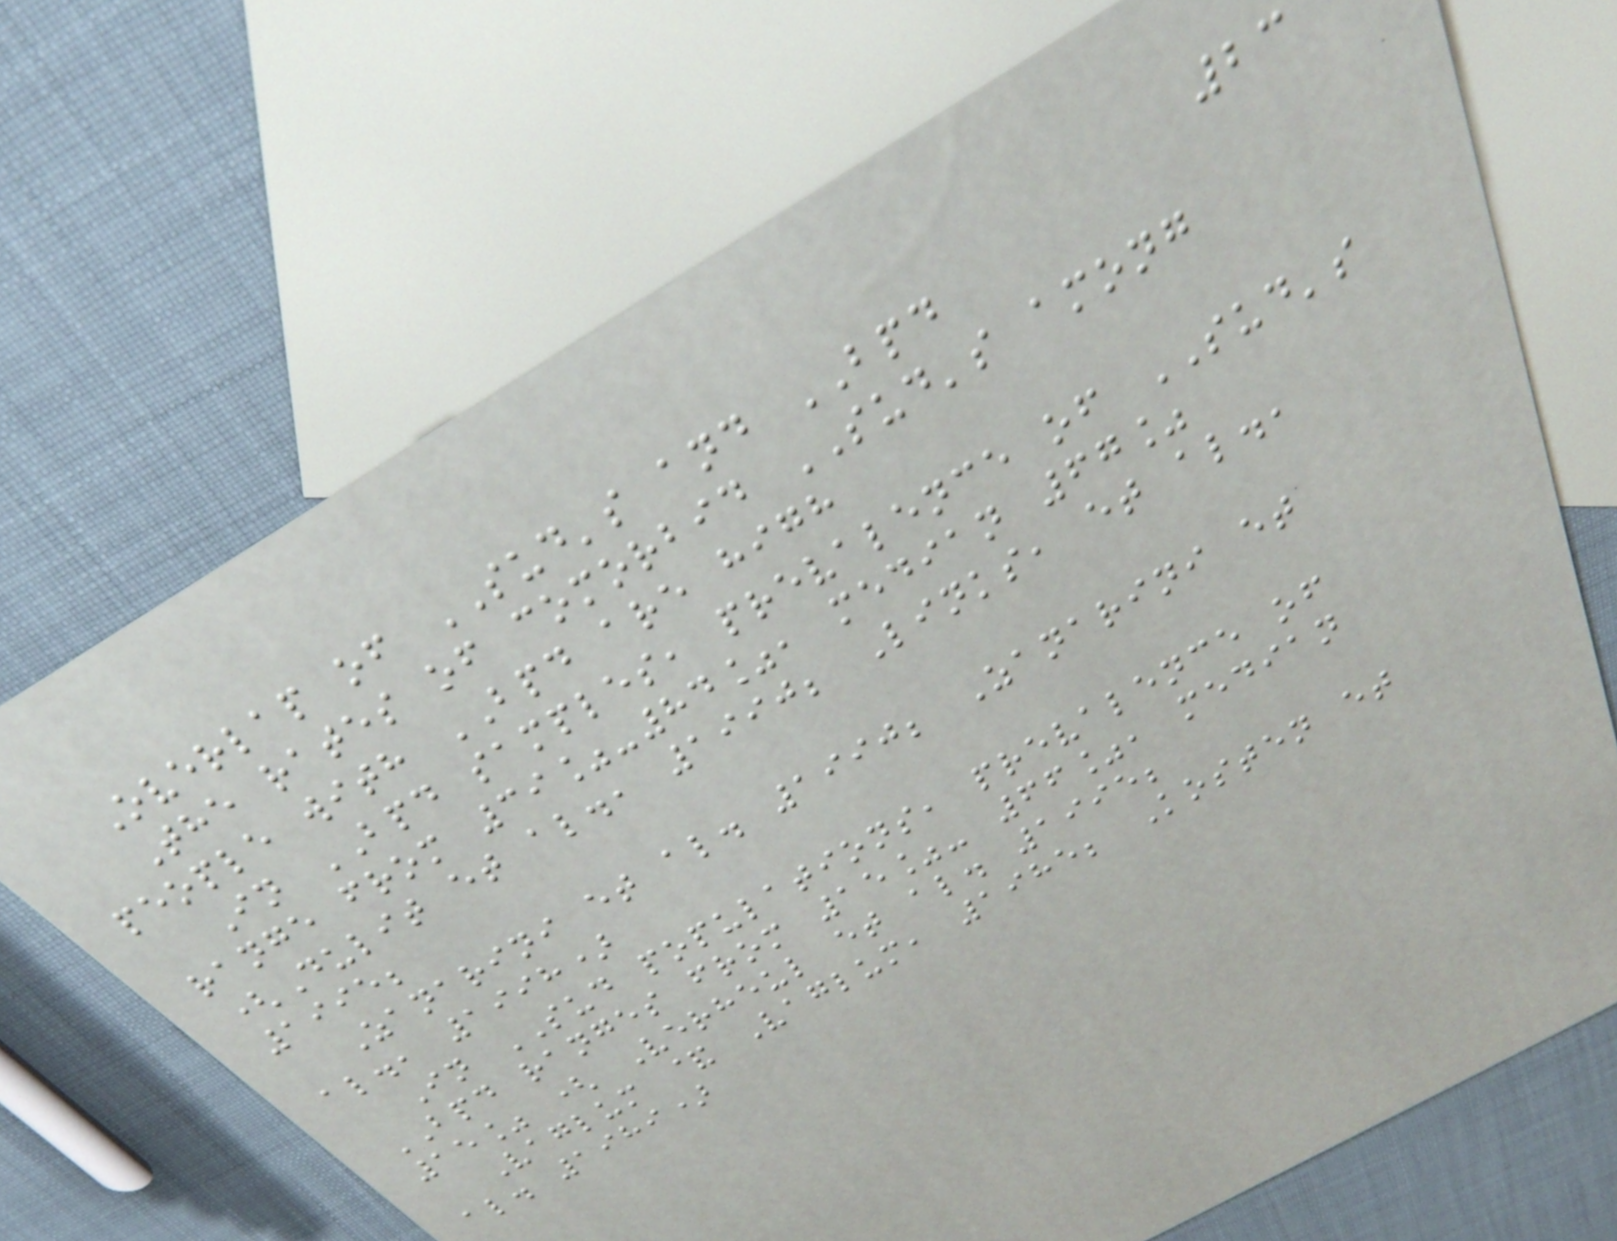23
Overlap of SUD's and BPD
The rates of comorbid SUD's among
people with BPD are high
In BPD samples, prevalence of SUD's
range from 39%-84%, median 67%
(Dulit et al., 1990; Links, et al.,
1995;
Zanarini et al. 1990; Zanarini et
al., 1998)
In SUD populations, prevalence of
BPD ranges from 15%- 66%, median
15% ( Verheul et al. 1995;
Vaglum & Vaglum, 1985; Kosten et
al. 1989)
